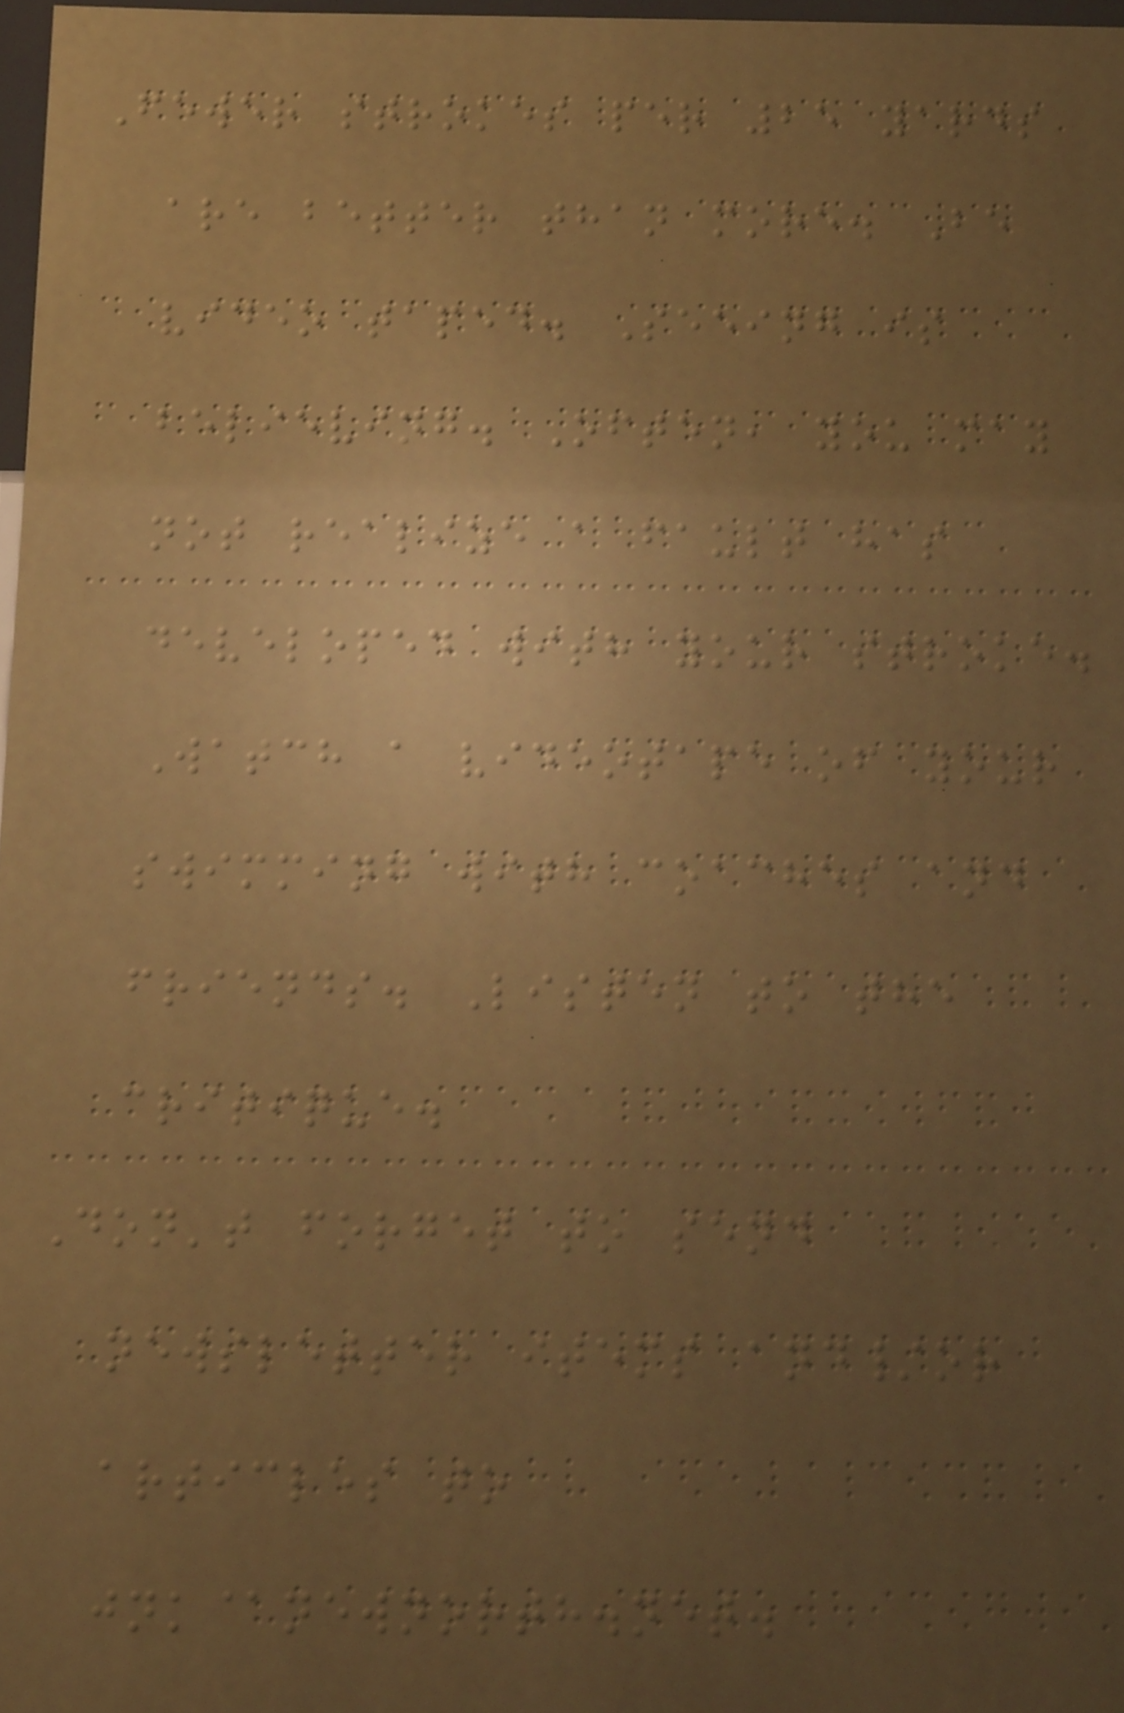Fewer strokes per 25 yards
are better than more. Be
video taped. Seeing is
believing. Often, you may
not realize a fault has
developed with your stroke.
Watch a videotape of your
swimming with coaches and
friends. Listen to the
critique.
Don't forget to send
newsletter items and/or
articles to
jnk@newnorth.net.
